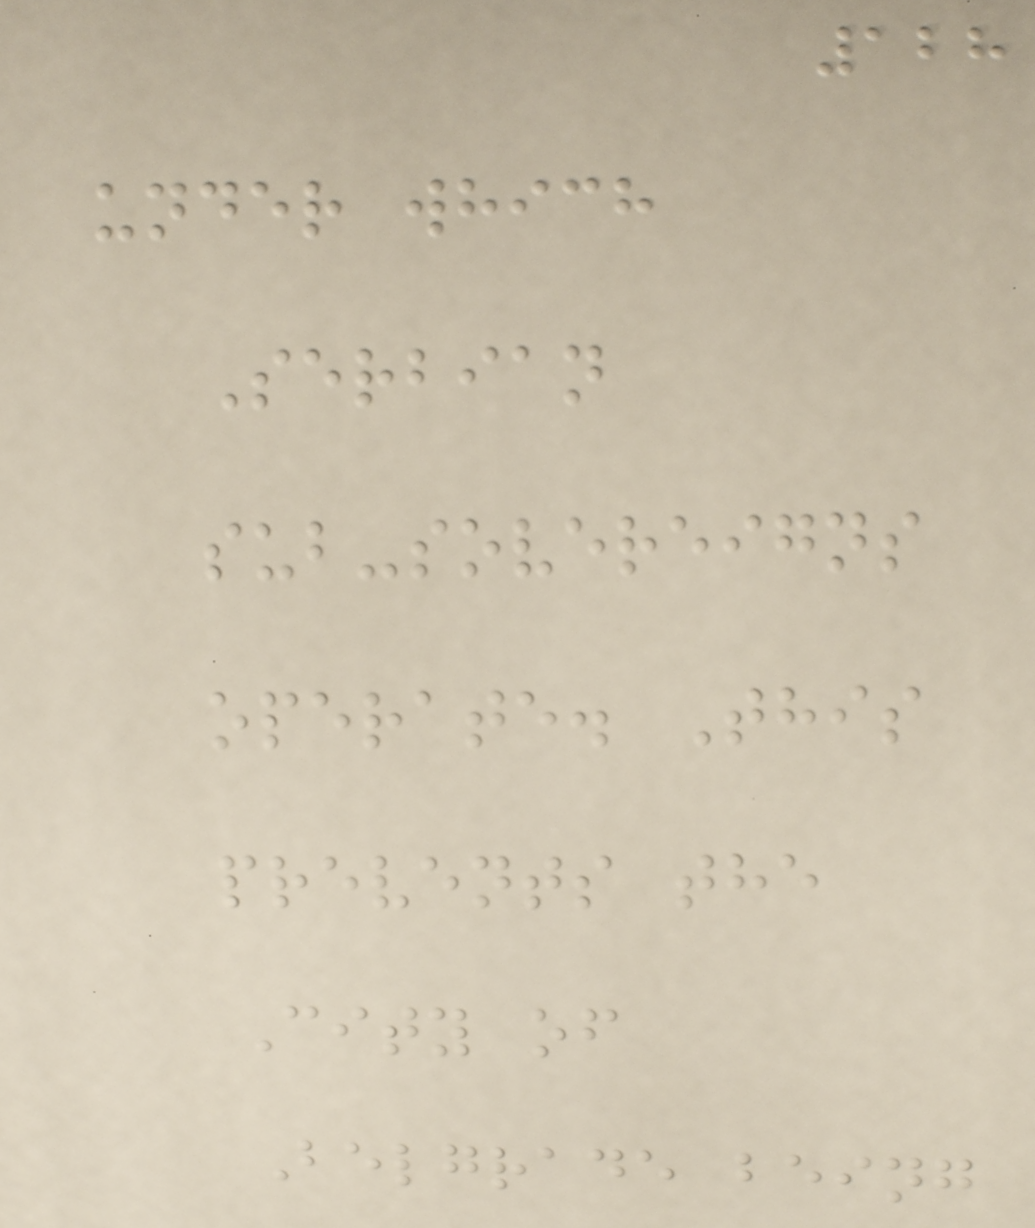128
under which
Serbian
sub-sovereigns
operate. This
prevents the
City of
Belgrade being
